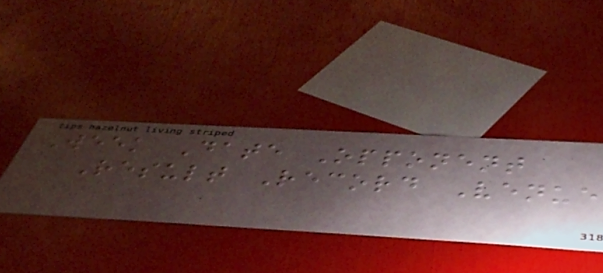Week Date Opponent
Result Record Venue
